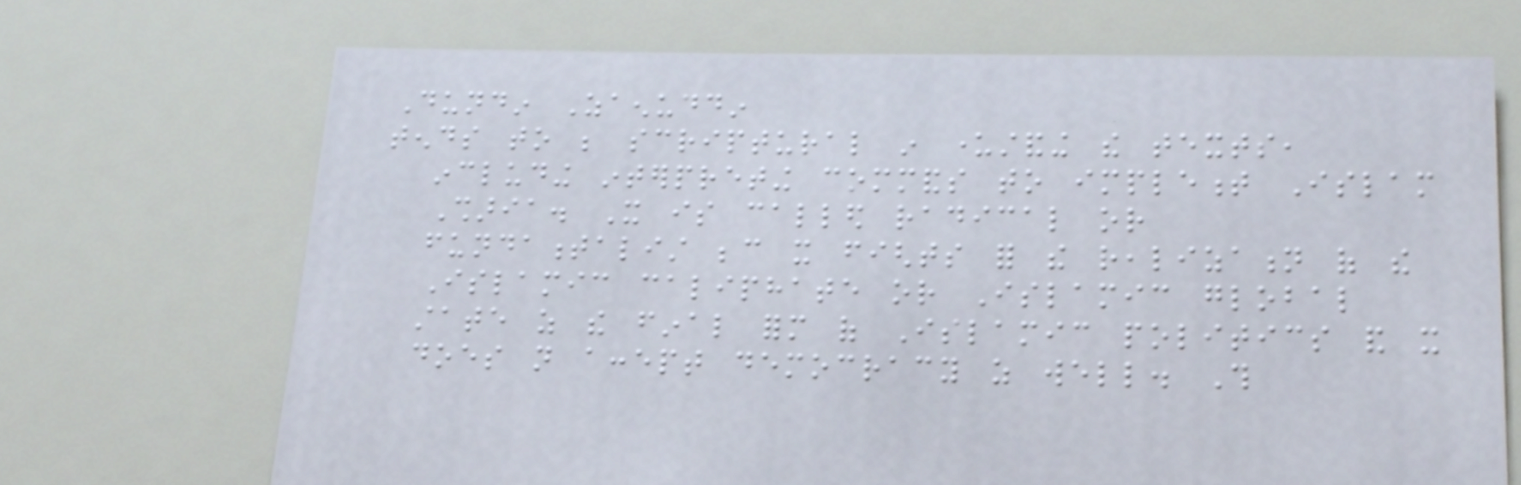Dundin Zaenuddin
tends to be scriptural in understanding the texts,
including interpreting commands to implement Islam
Sharia. It is called radical or
fundamentalist because it fights for the realization of the
Islamic caliphate or Islamic global
state as the final form of Islamic politics and it
does not accept democracy as well. This
